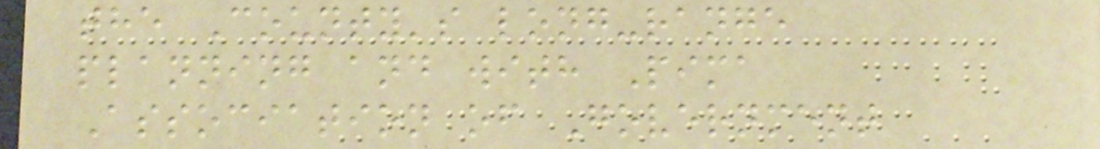the County's long-range
planning and with Pima
Association of Government
